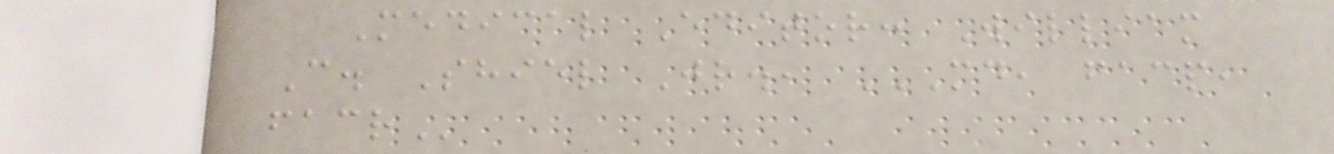Medical Editor: William
C. Shiel Jr., MD, FACP,
FACR
